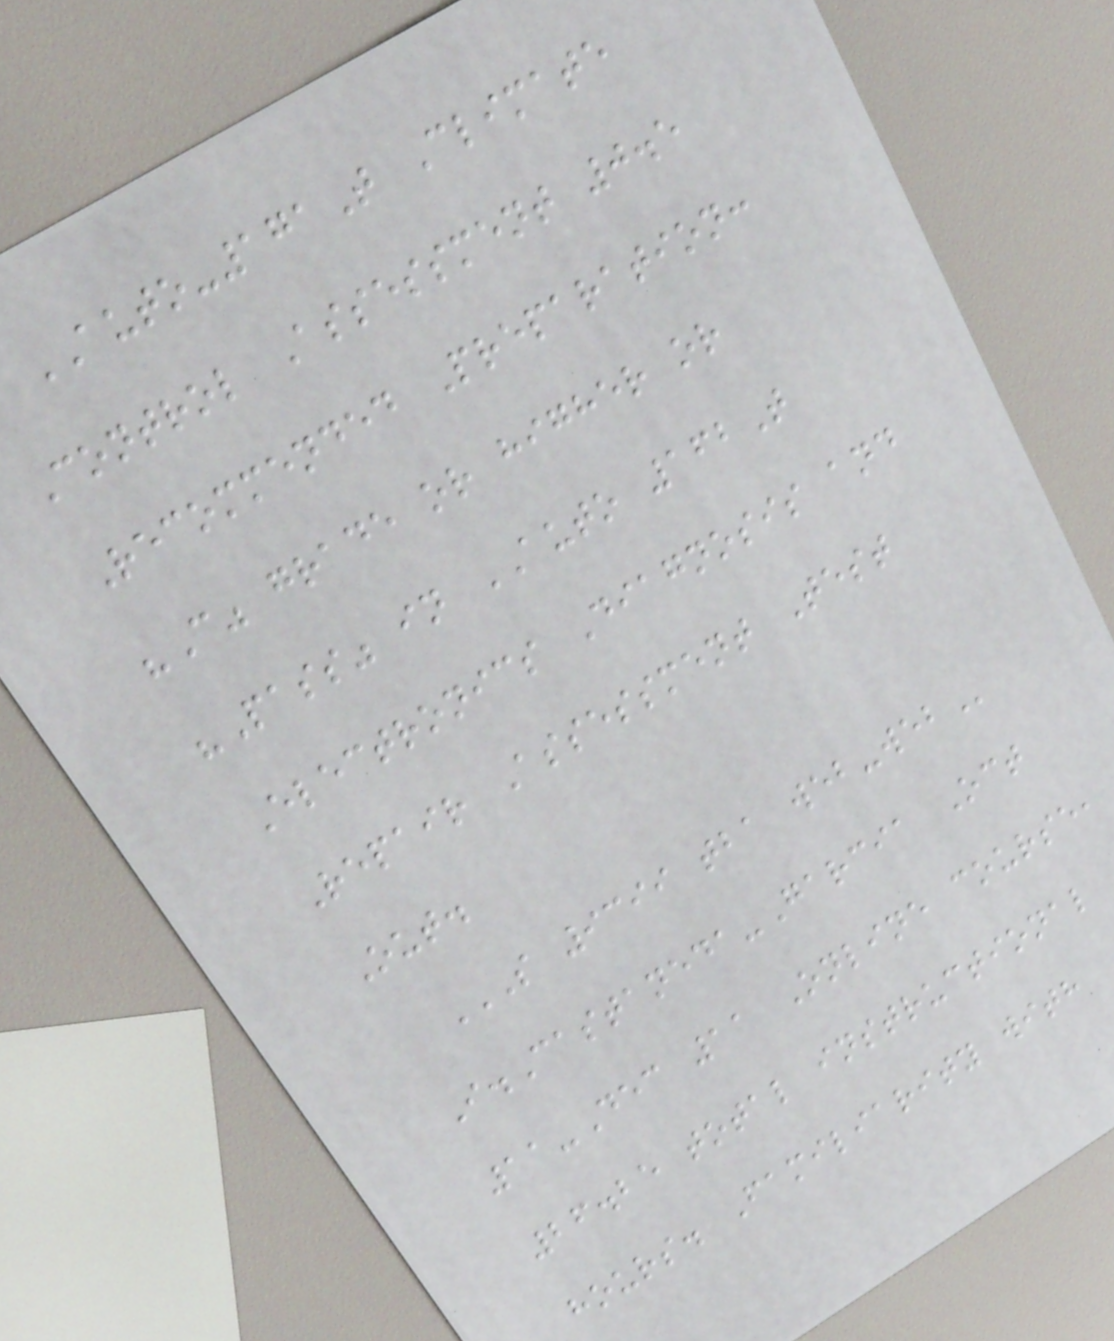AUTO-171T Climate
Control Assessment 0.5
Recommended Preparation:
"C" grade or higher or
"Pass" in AUTO 162T
Electronics Diagnosis and
Repair Assessment Test
Out.
S 9399 TBA WEB-WEB
I.Castaneda-Garcia Oct
11-Dec 11 Online course,
26.25 total instructional
hours. Familiarity with
